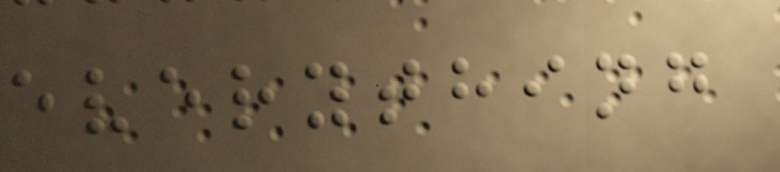everything
